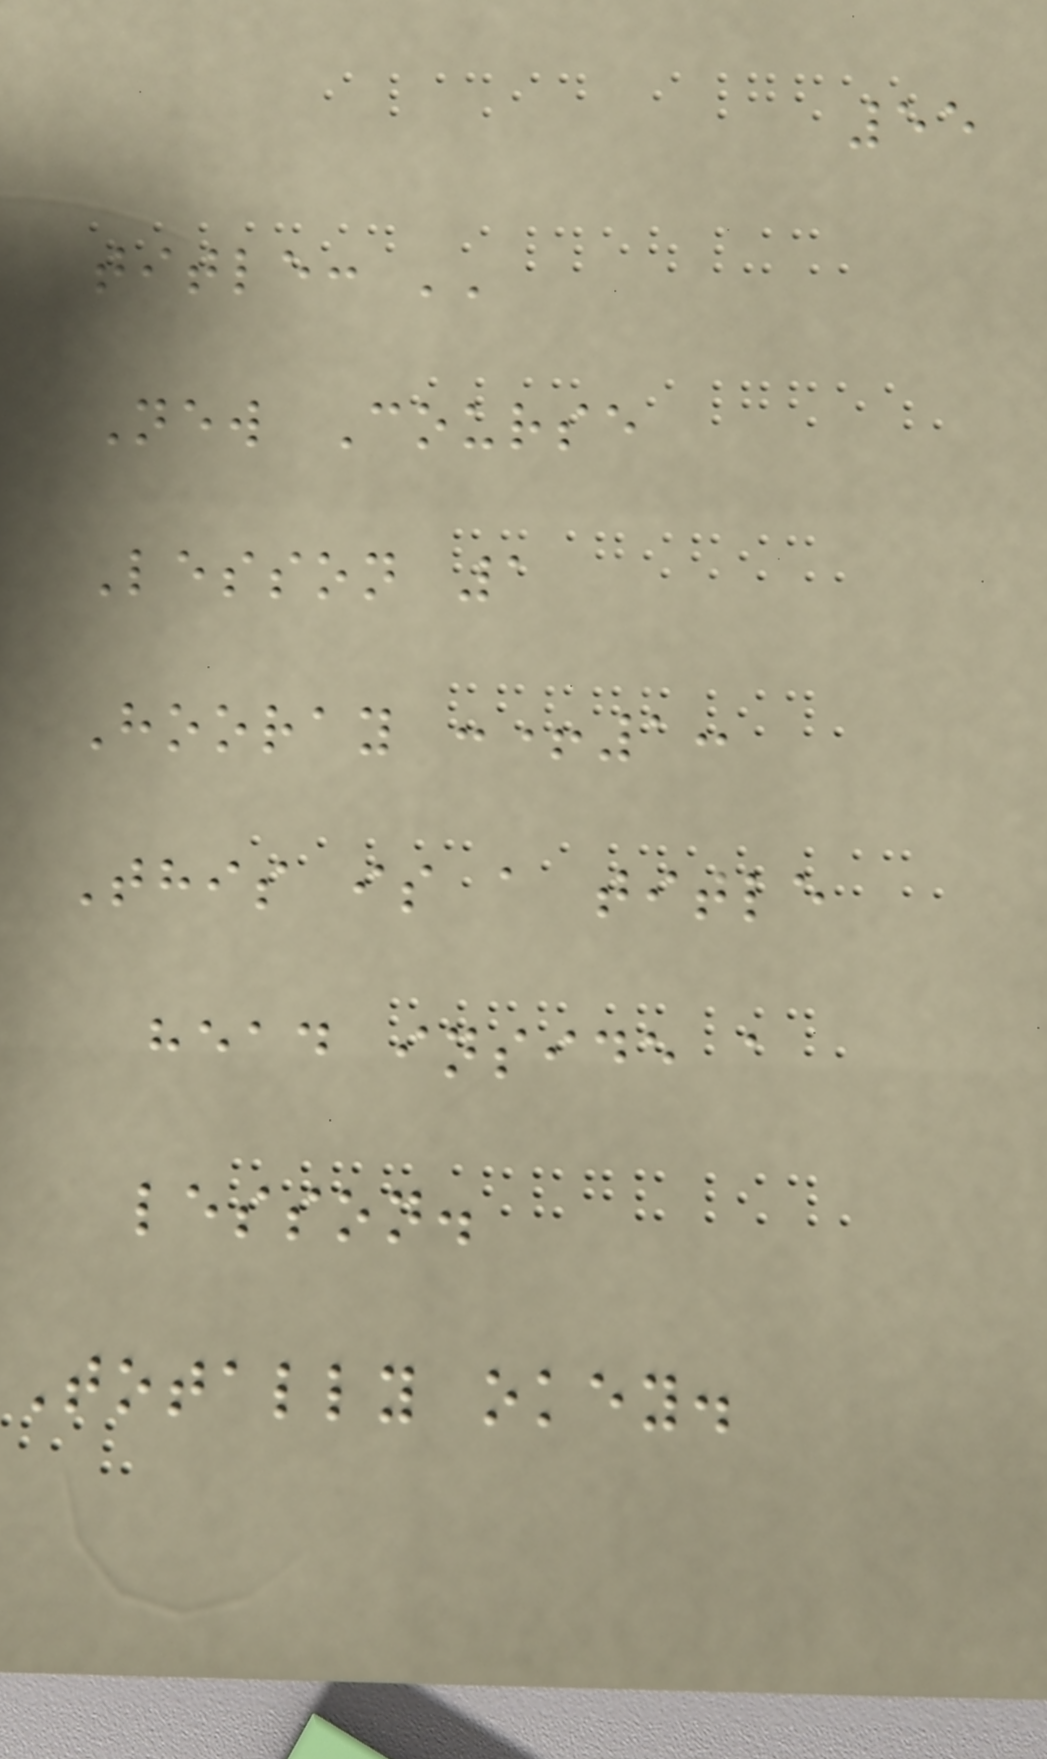55
title: ''
New Course
Lesson 1
Hooray :+1:
This is a title
head inside a
lesson.
Totally okey.
